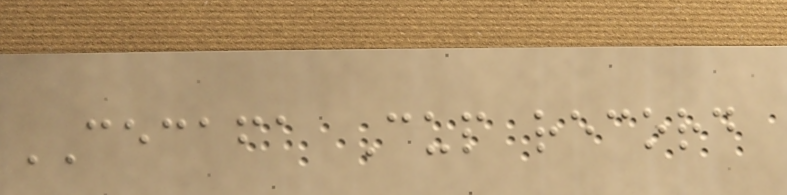CECAFA Cup record
